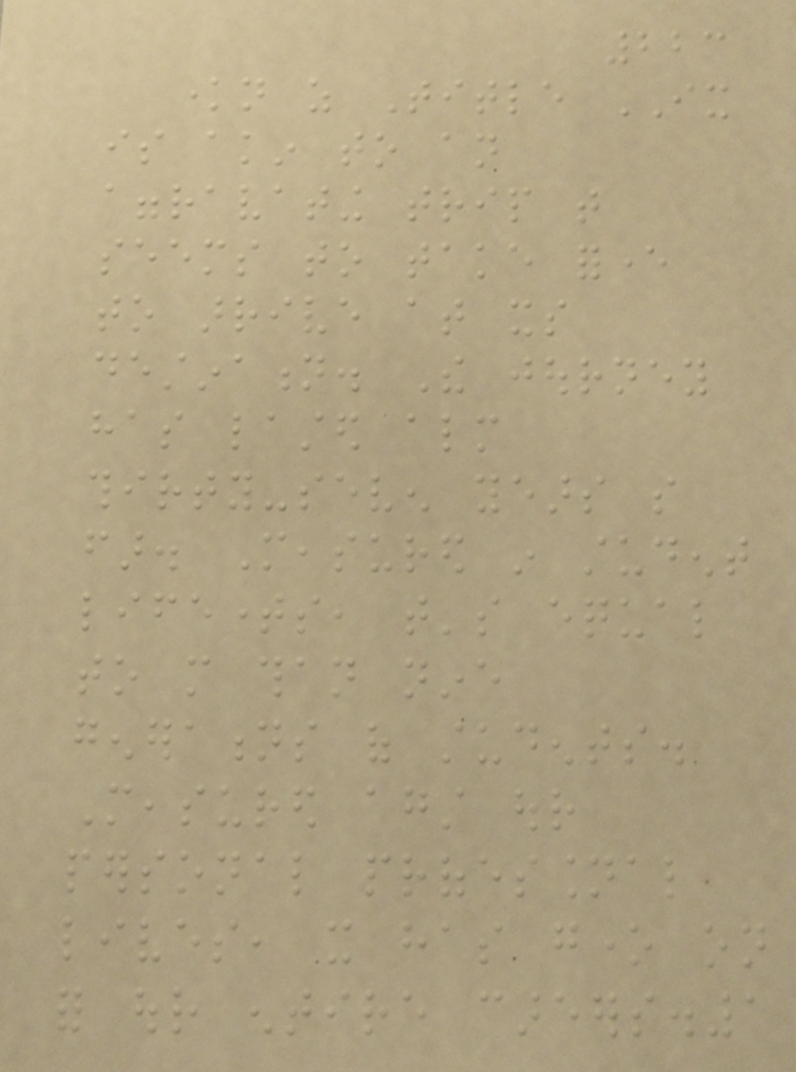223
known as Title IX
is akin to an
aggravating trip that
seems to take forever
to arrive at its
destination. The journey
has lasted almost
thirty-seven years so
far. Measured in student
lifetimes, that's equal
to more than nine
generations of students.
Measured against our
personal professional
lives, it has gone on
for our entire careers.1
